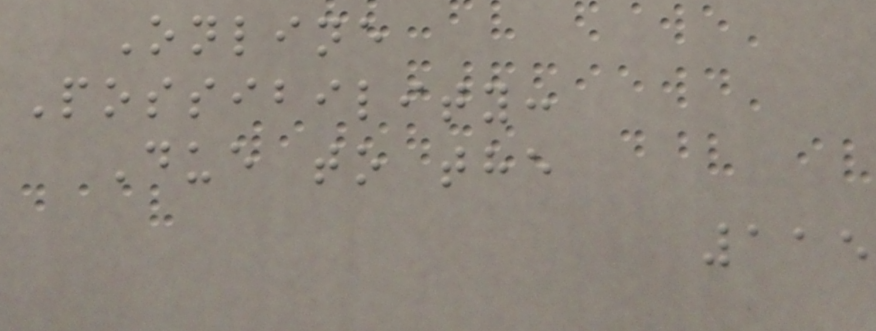Online
Possibility:
Due to the
115
